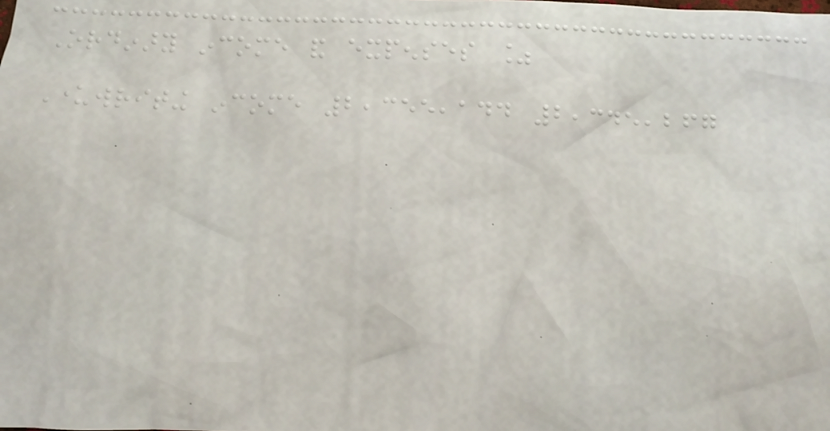Ordinary income and expenses %
Underwriting income 2,355,144 2,345,267
